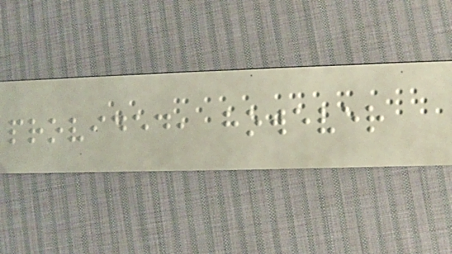provided, however
